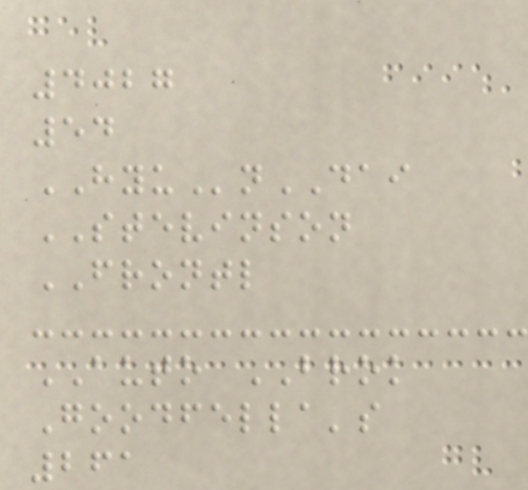4027
54
HYUnDAI
STEVINSON
FRONTL
AUTO BROK
Goodfella's
261
